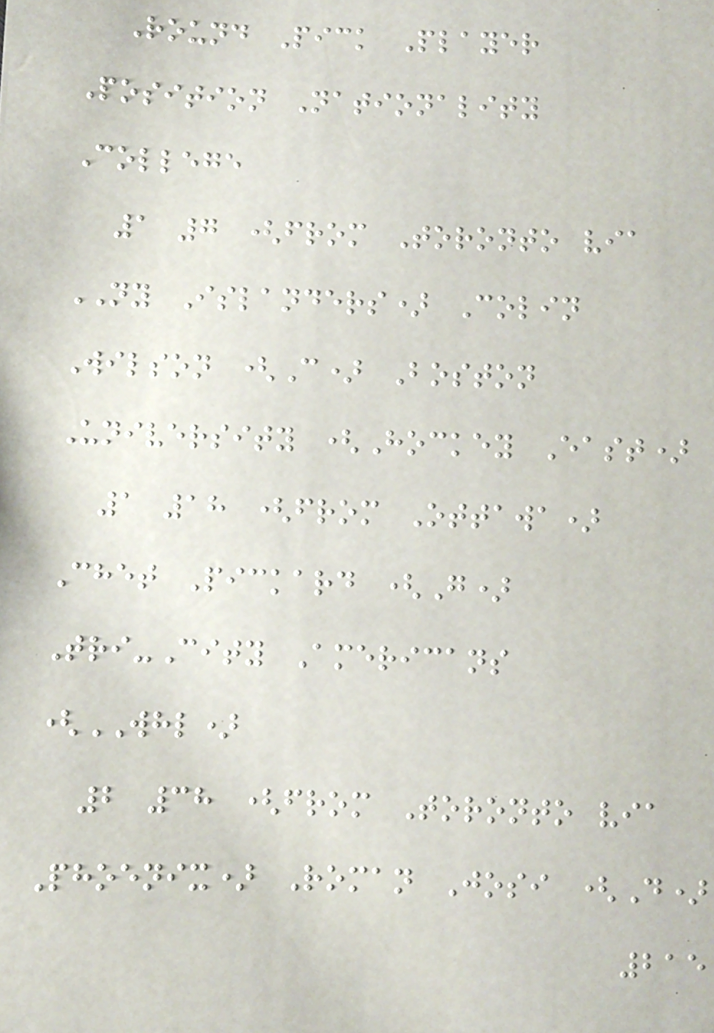Round Pick Player
Position Nationality
College
1 7 (from Toronto via
NY Islanders) Colin
Wilson (C) Boston
University (Hockey East)
1 18 (from Ottawa)
Chet Pickard (G)
Tri-City Americans
(WHL)
2 38 (from Toronto via
Phoenix) Roman Josi (D)
215
